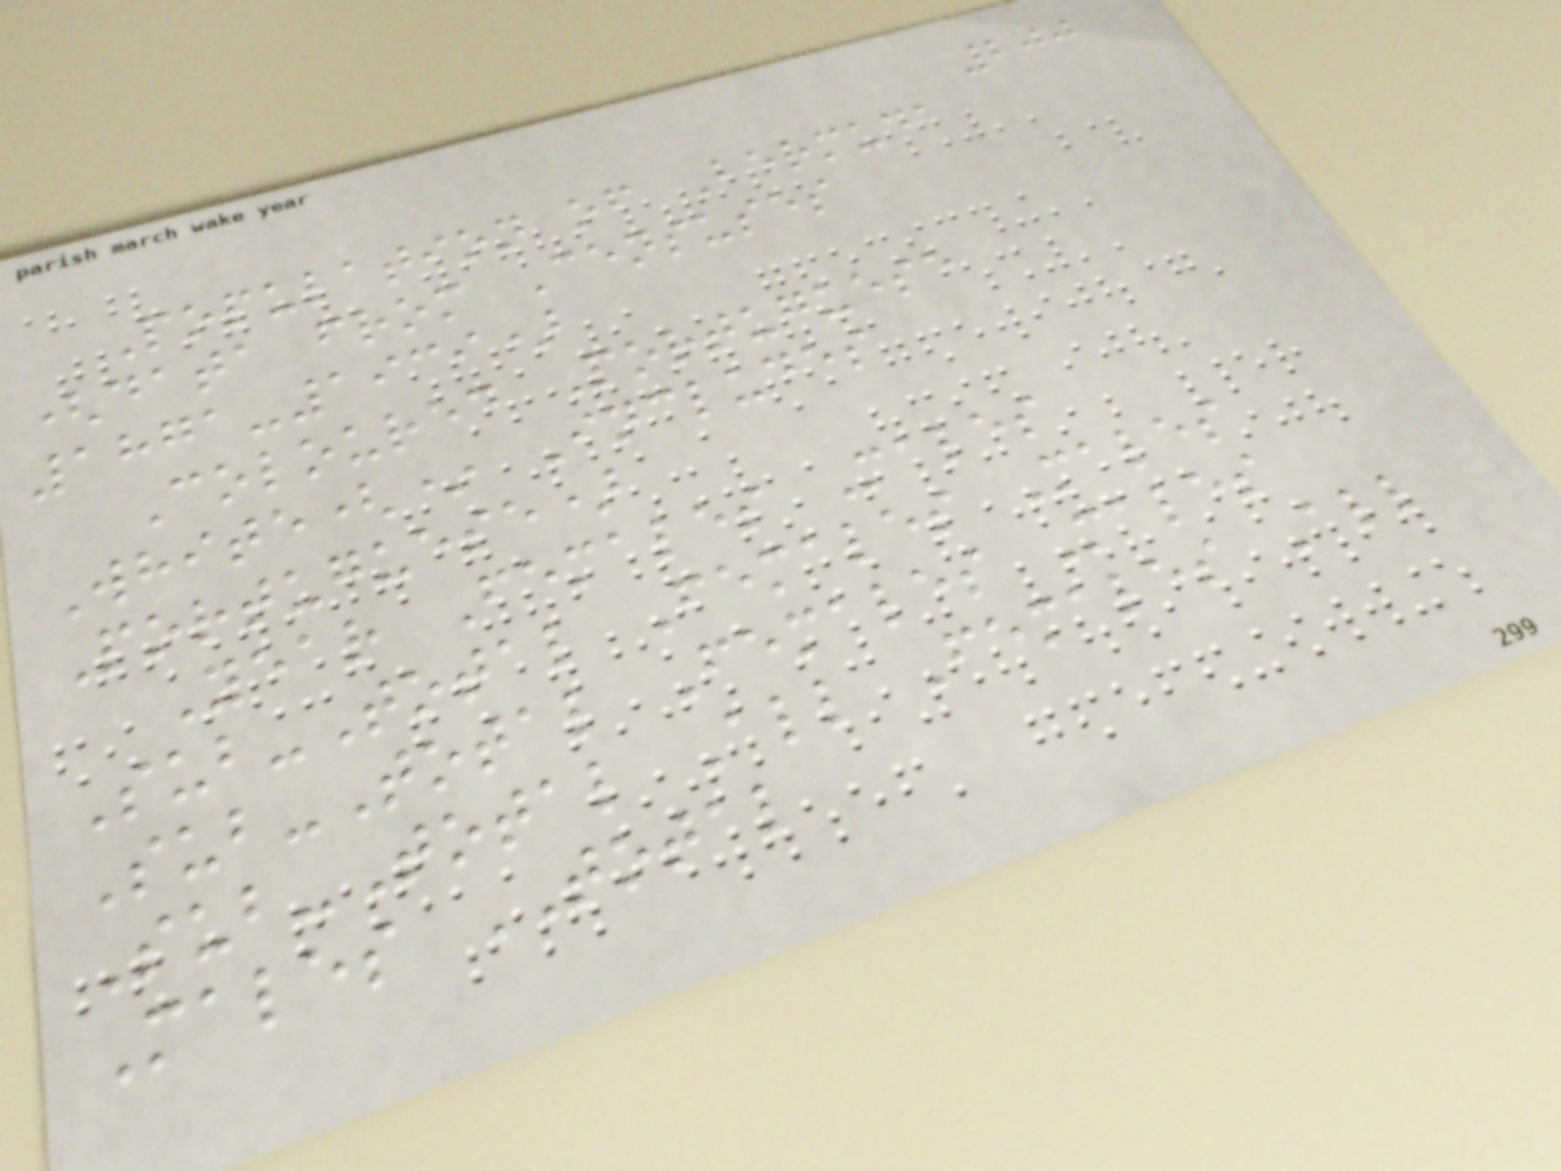200
Population of Bermuda
(data from Censuses
1871-1939)
Coloured Portuguese
White(* Includes
Portuguese)
Year Females Males
Sub-Total Females Males
Sub-Total Females Males
Sub-Total All Females All
Males TOTAL
